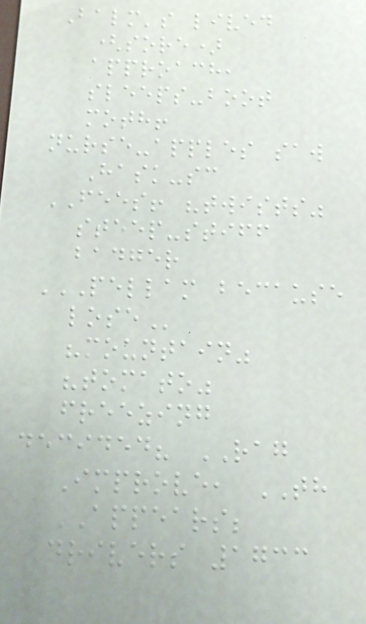Balm's lived
(sore)
approach,
sleeps-boot
moth!
nurse-apples saw
Hask-sc
FEES! "twists"
steep-stiff
badger
PELLAM BECAUSE
LOSE
"mountain"
"tomato"
freezing
decided? RAG
Improve, TH
APPEARS;
drivers 1733
